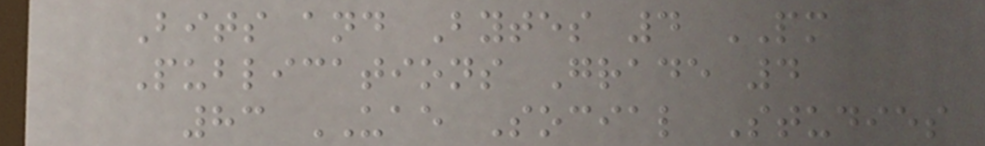Bits and Bytes 4 PM
Publications Grade 4
83 UAE Social Studies
